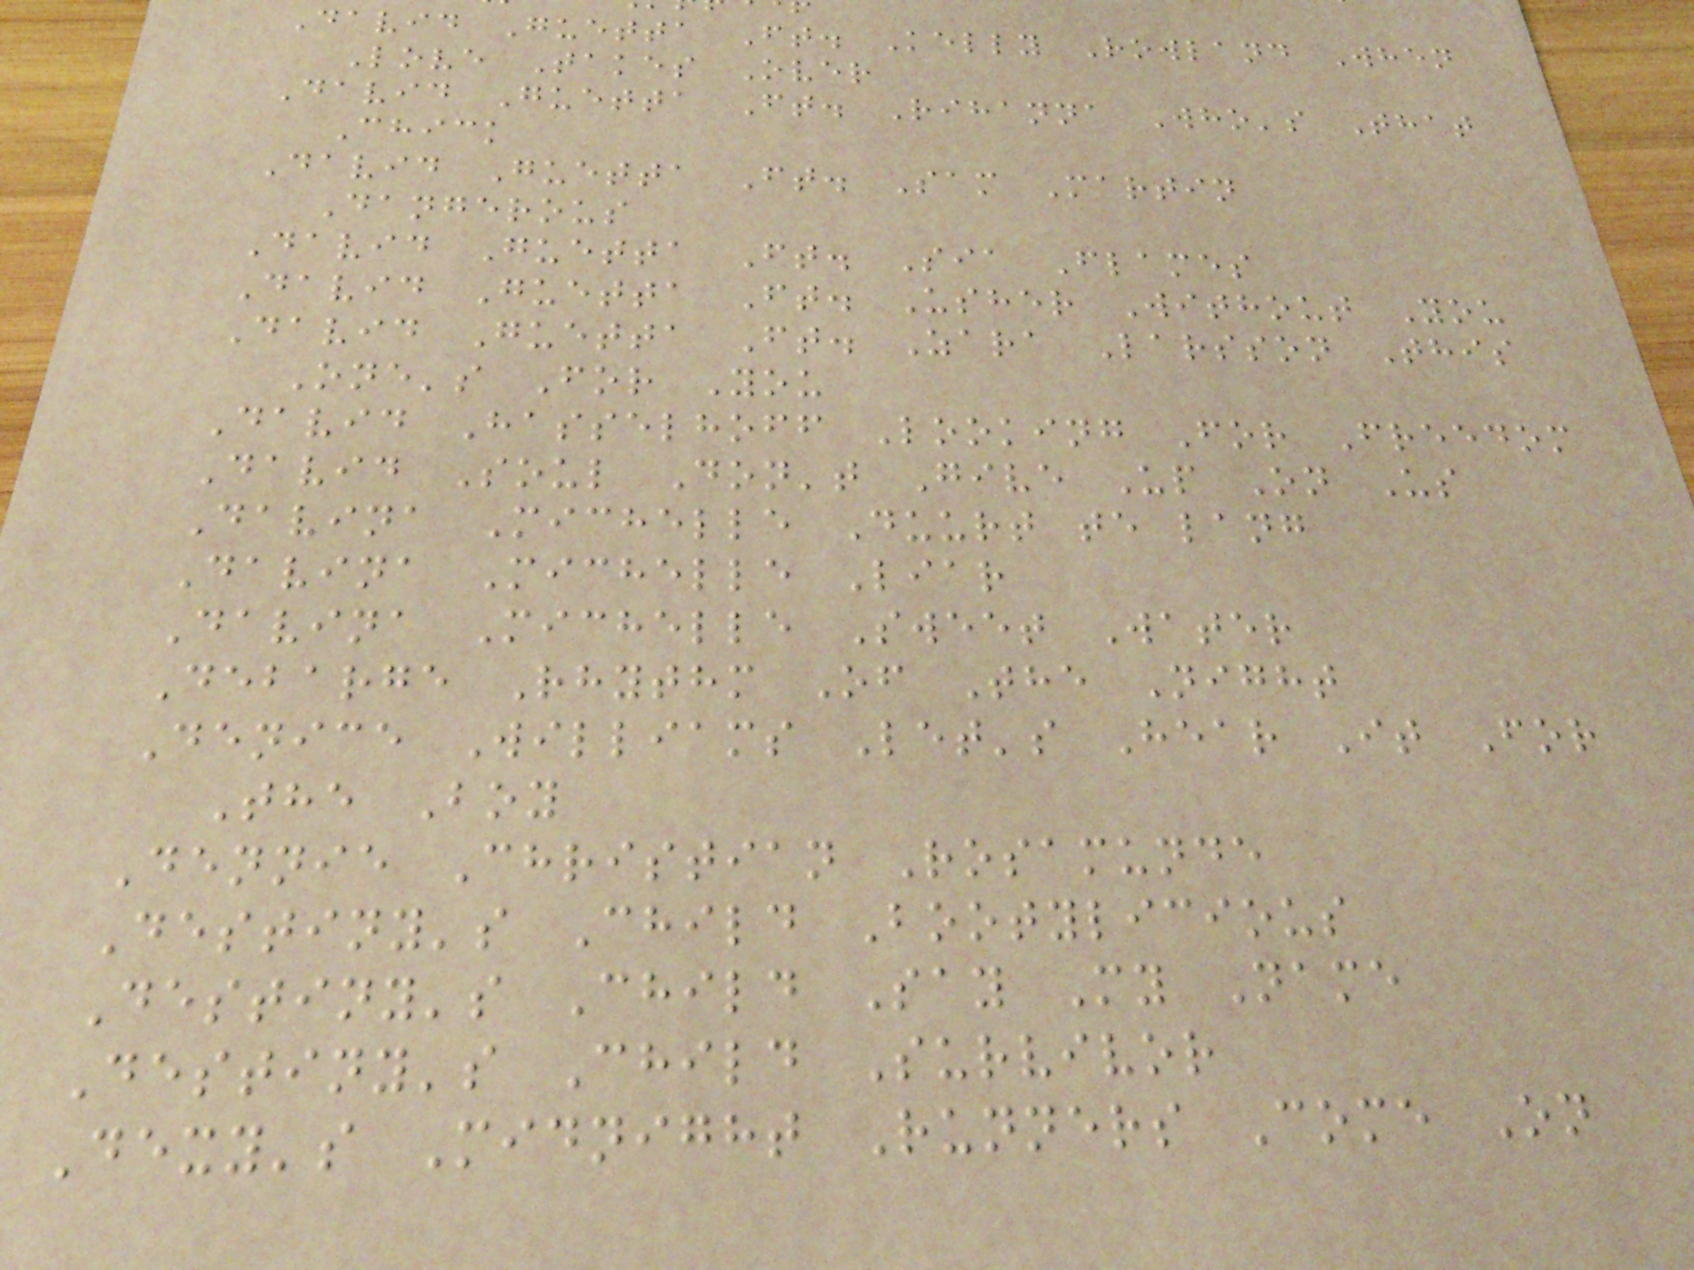David Guetta Ft. Kelly Rowland When
Love Takes Over
David Guetta Ft. Rihanna Who's That
Chick
David Guetta Ft. Sam Martin
Dangerous
David Guetta Ft. Sia Flames
David Guetta Ft. Usher Without You
David Guetta Ft. Zara Larsson This
One's For You
David Hasselhoff Looking For Freedom
David Soul Don't Give Up On Us
Davina Michelle Duurt te lang
Davina Michelle Liar
Davina Michelle Sweet Water
Debarge Rhythm Of The Night
Denice Williams Let's Hear It For
The Boy
Dennie Christian Rosamunde
Destiny's Child Bootylicious
Destiny's Child Say My Name
Destiny's Child Survivor
Dexy's Midnight Runners Come On
